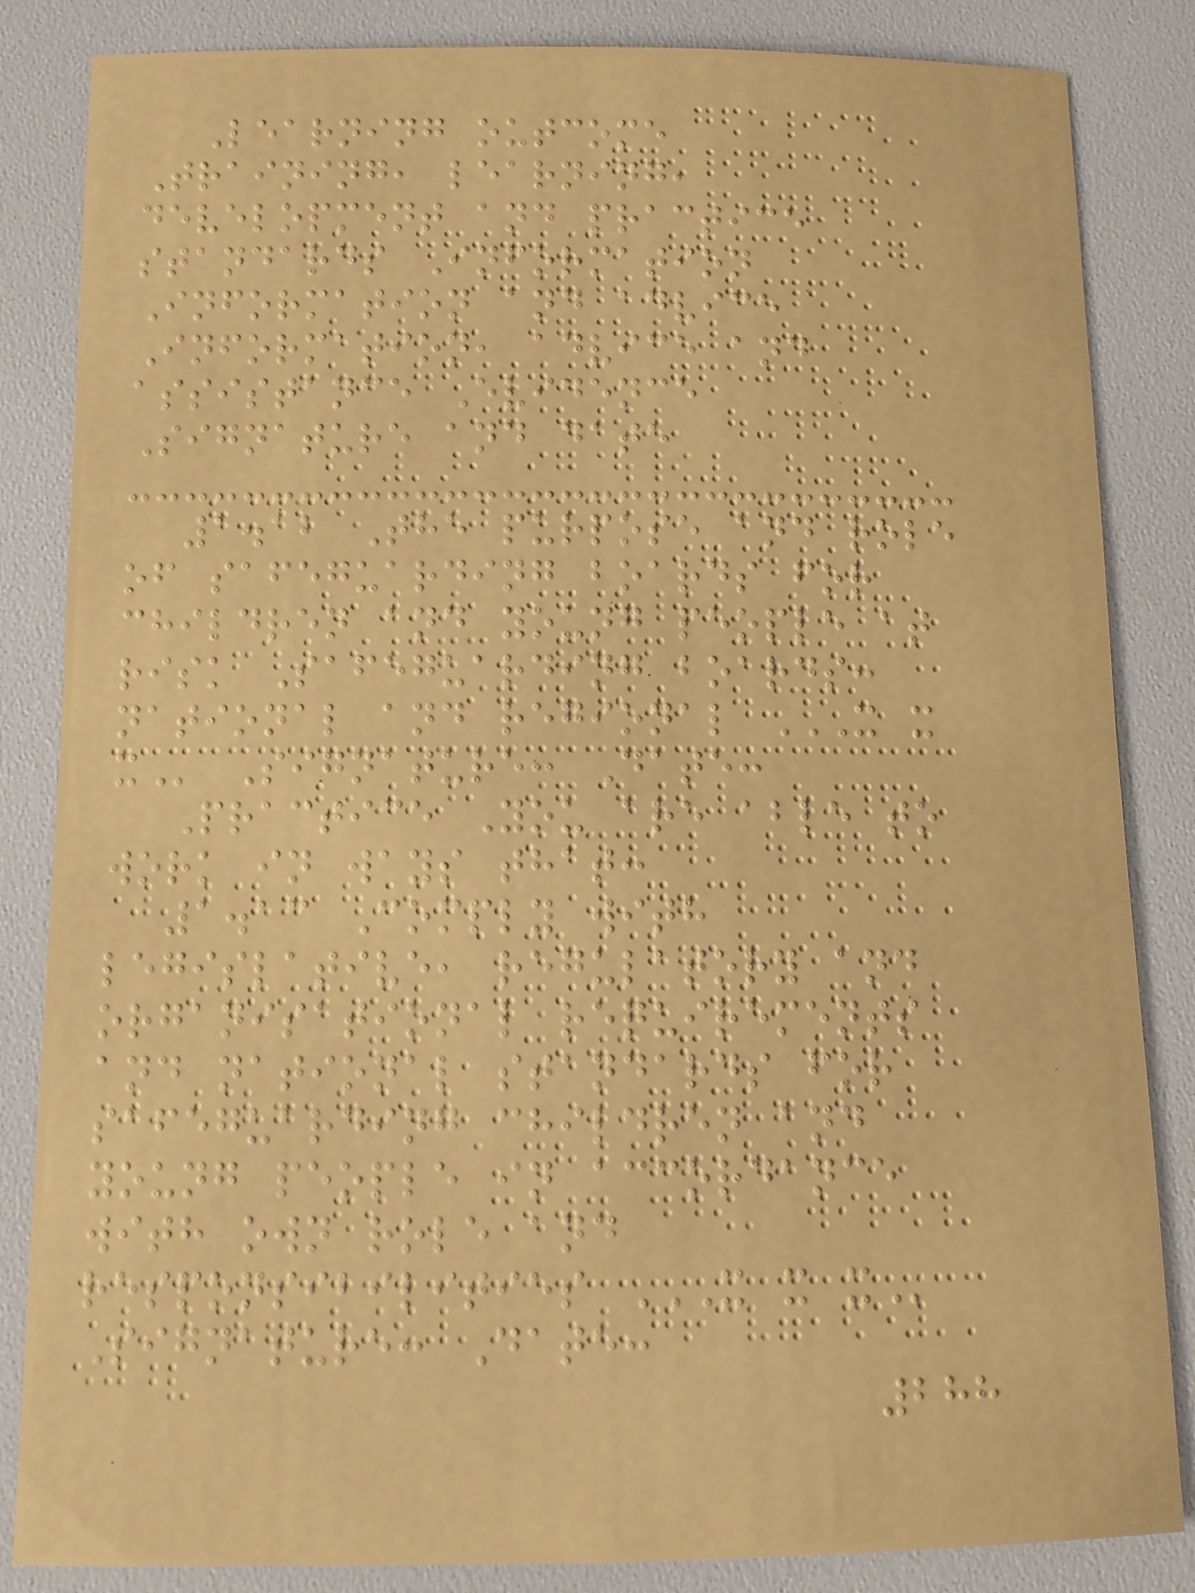Learning outcome
Training, learning,
development and practice
standards Information
Information and advice
Information, advice and
assistance Evidence
Signature and date
1.12 The purpose and role
of safeguarding boards for
children and young people at
risk Safeguarding boards:
national and regional X X
X Signature: Date:
Practice You are able to
work in ways that:
1.13 Comply with
legislative, regulatory and
organisational requirements
and national standards for
safeguarding children and
young people in accordance
with own role and
responsibilities X X X
Signature: Date:
288
